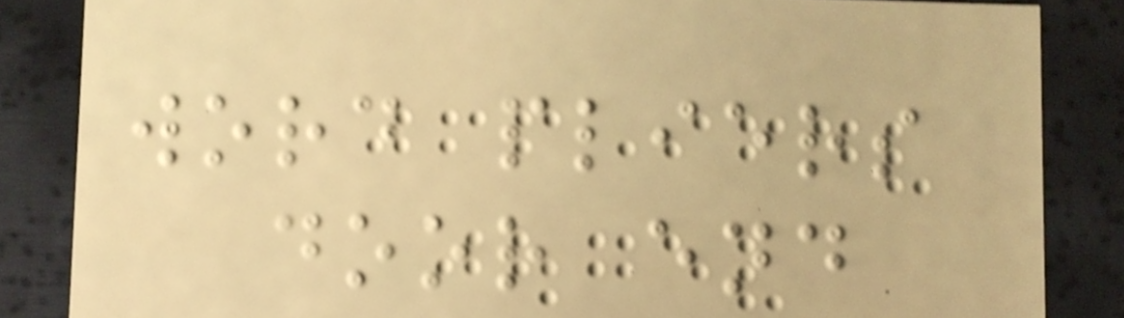word pliers
door end
